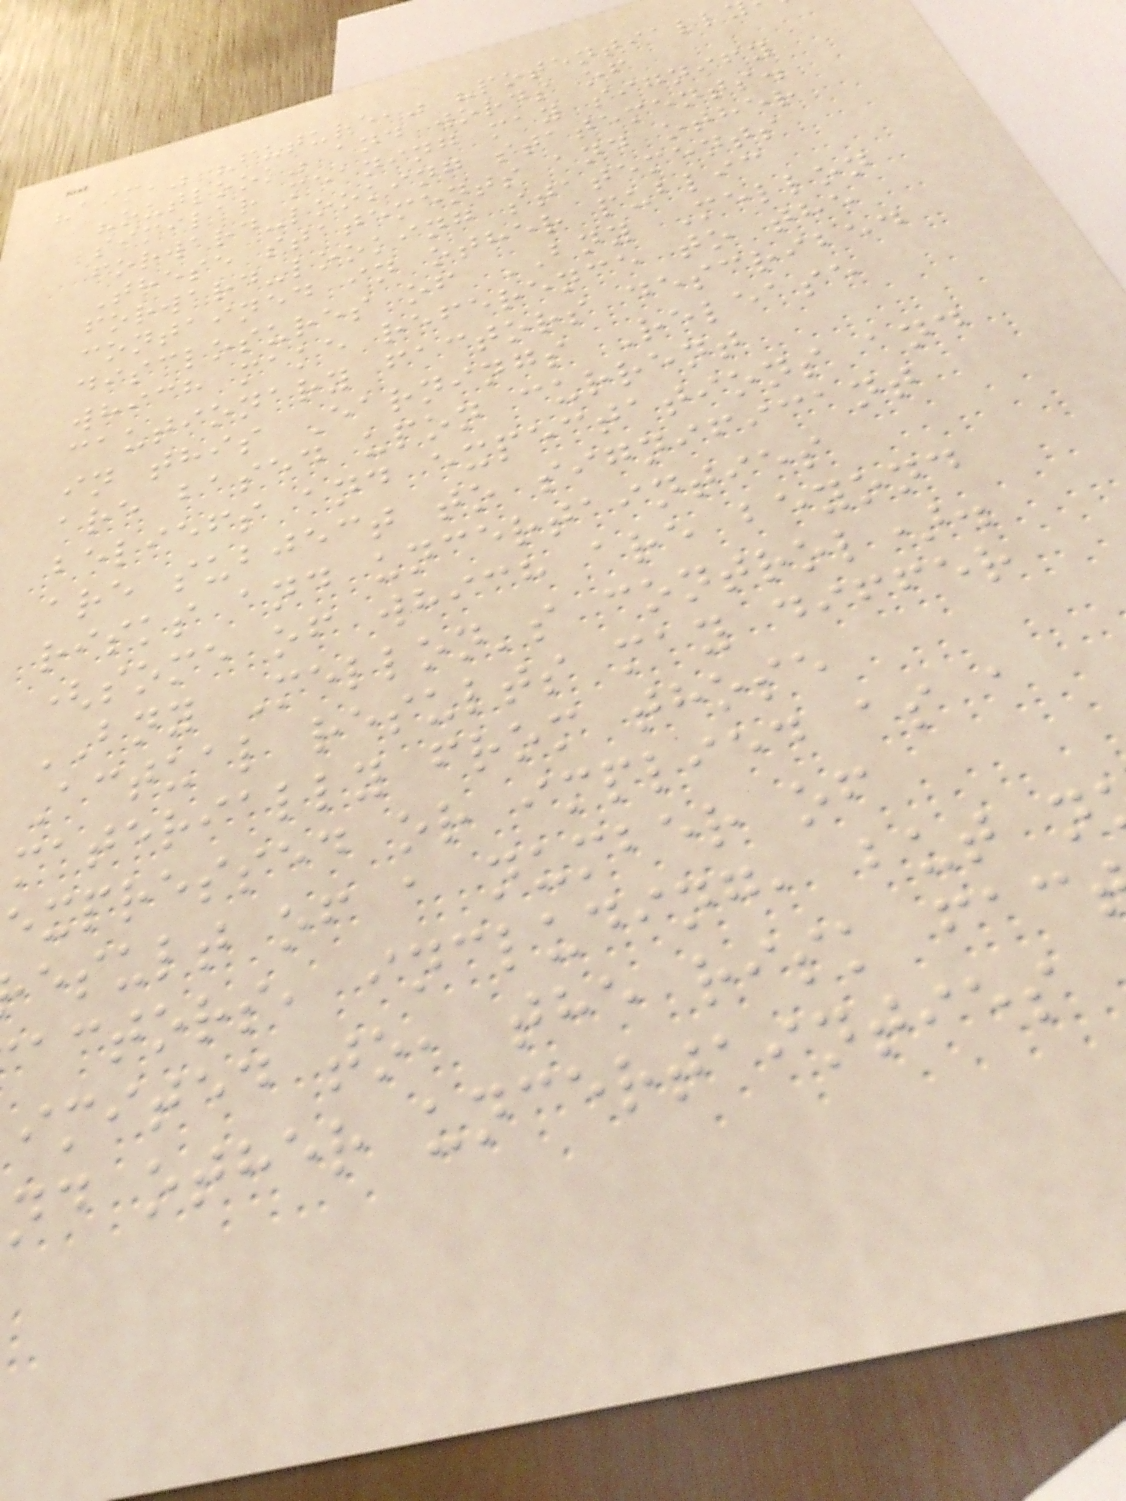"aim," "future," "potentiall
"outlook" and words of
similar meaning may signify
forward-looking statements.
These statements and other
forward-looking statements
contained in other public
disclosures of BNY Mellon
which make reference to the
cautionary factors described
in this Earnings Release
are based upon current
beliefs and expectations and
are subject to significant
risks and uncertainties
(some of which are beyond
BNY Mellon's control).
Actual results may differ
materially from those
expressed or implied as a
esult of a number of
actors, including, but n
imited to, the risk fac
nd other uncertainties
